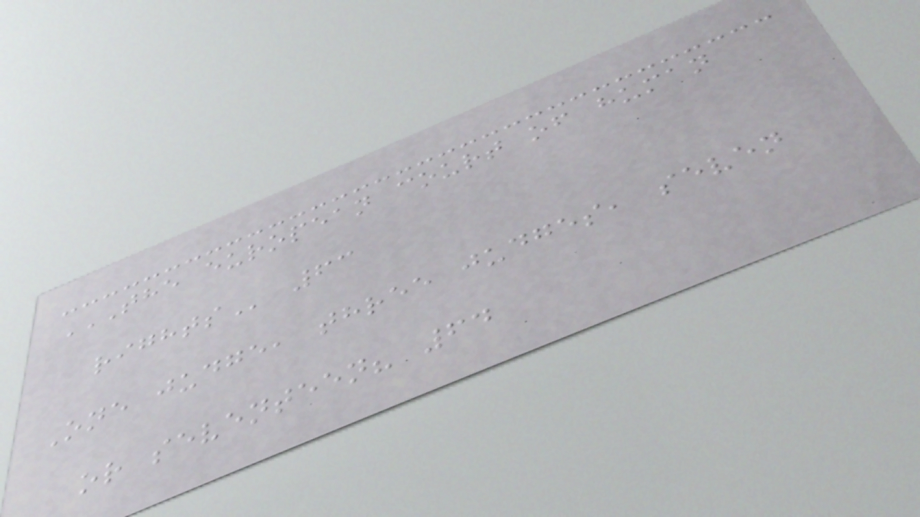THE EUROPEAN COURT OF HUMAN
RIGHTS 63
One judge, three judges, seven
or seventeen? 64
